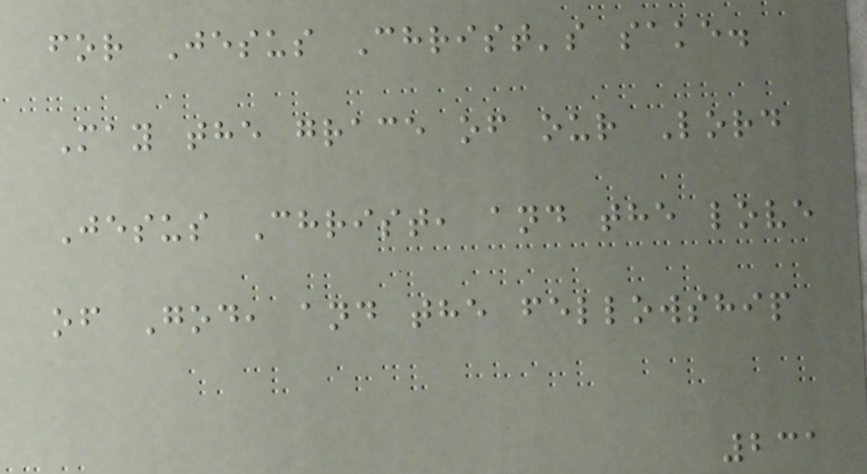for Jesus Christ's sake.
May the grace of our Lord
Jesus Christ, and the love
of God, and the fellowship
231
